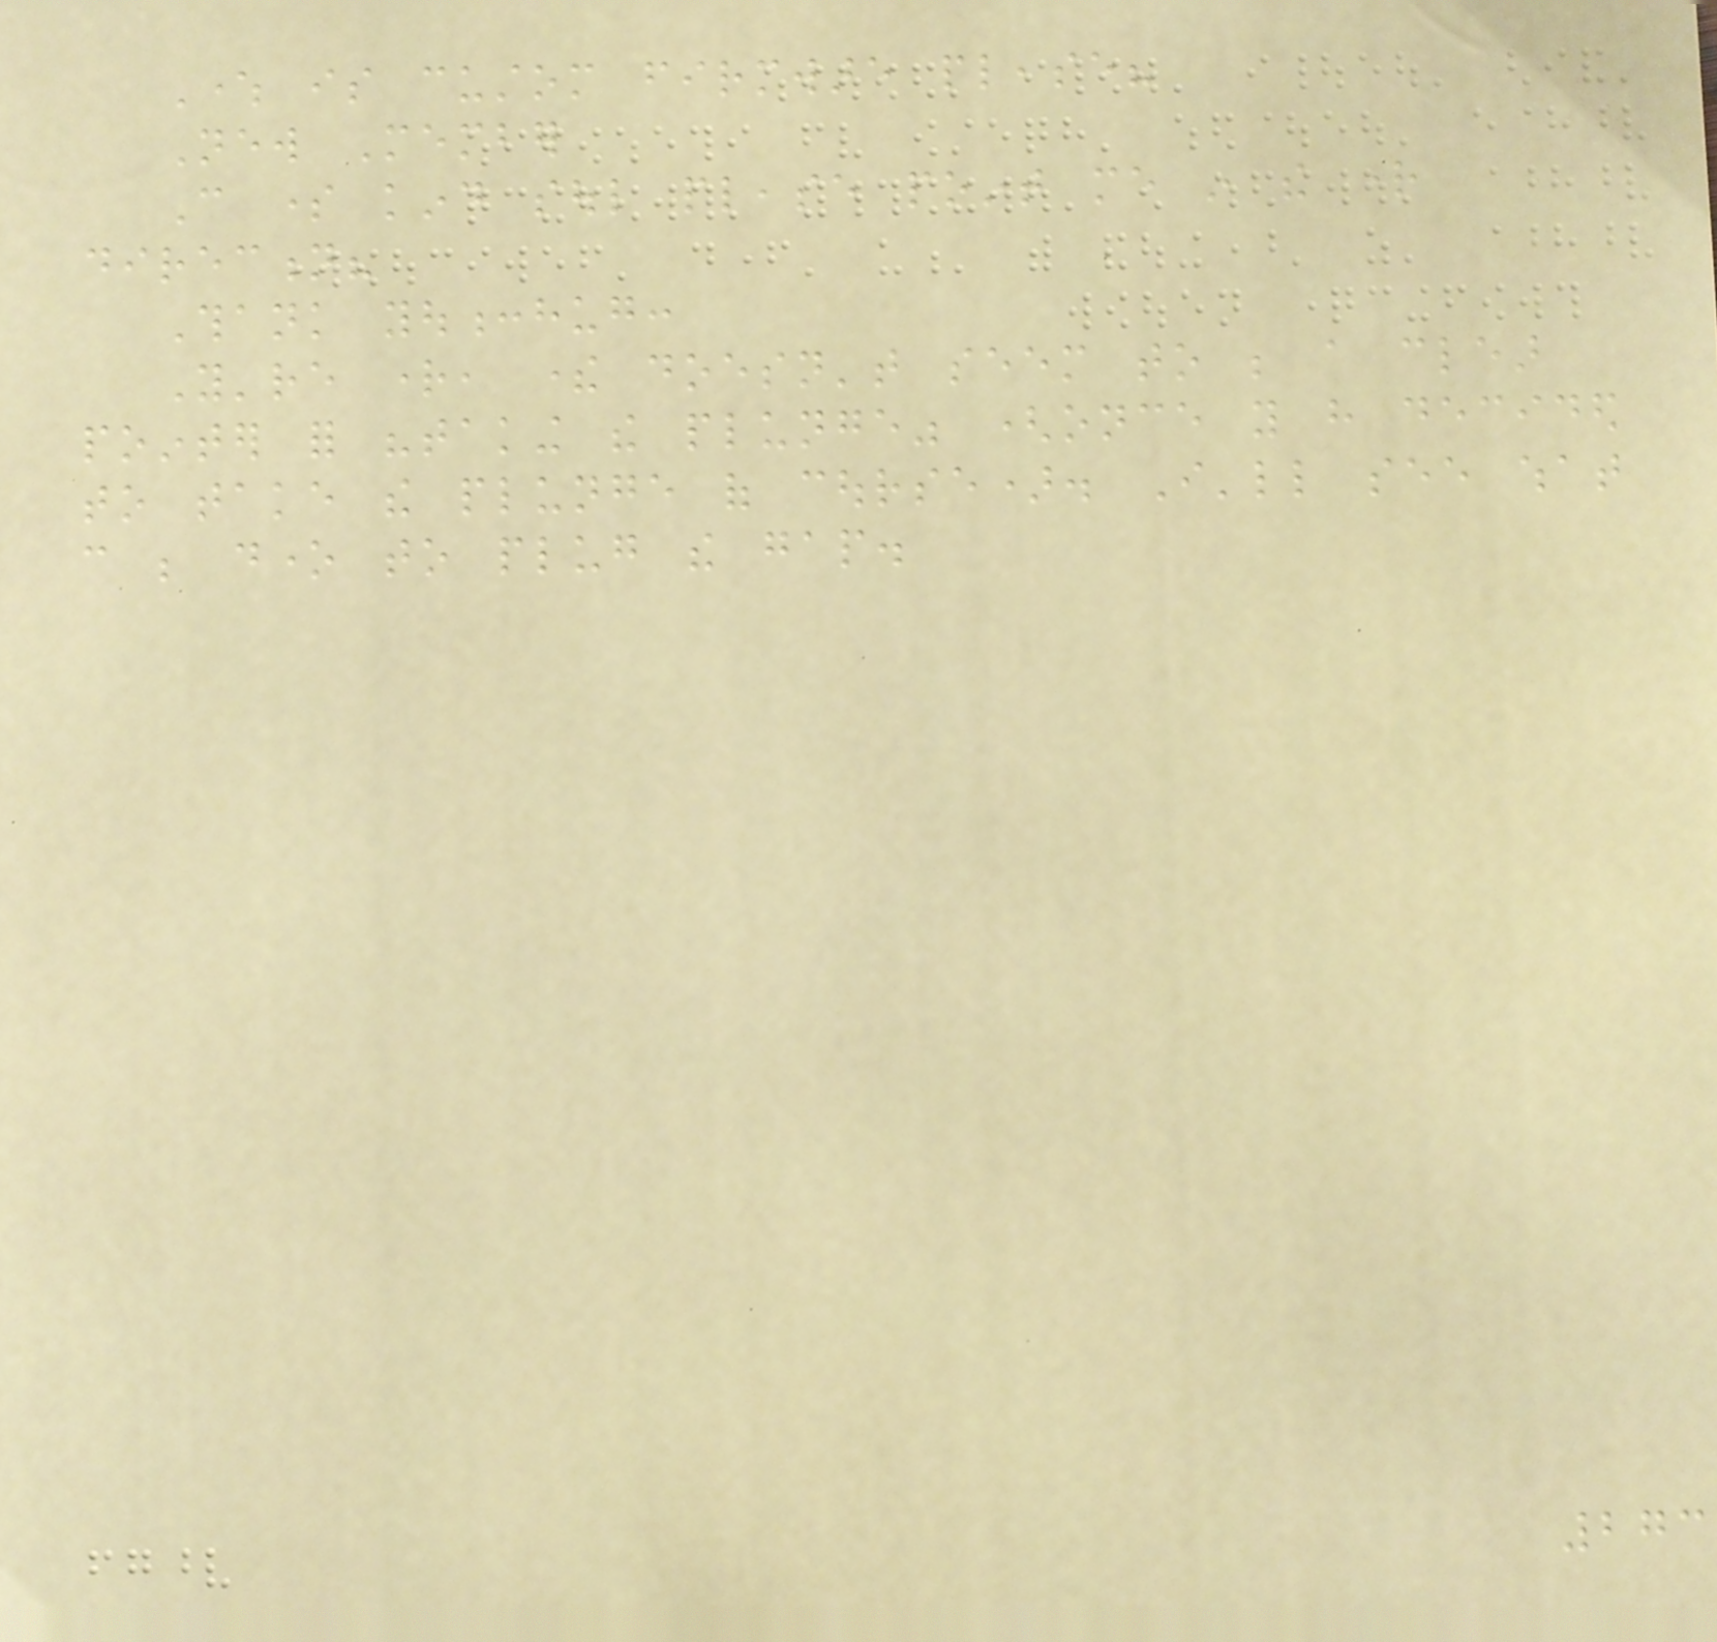Where is custom firmware please?
New Member
Can some kind soul please point me in the right
direction?
Thank you:hug:
You're right, there doesn't seem to be a clear
pointer for "taking the plunge" (once you have decided
to take the plunge of course). I'll see what
can be done to plug the gap.
273
